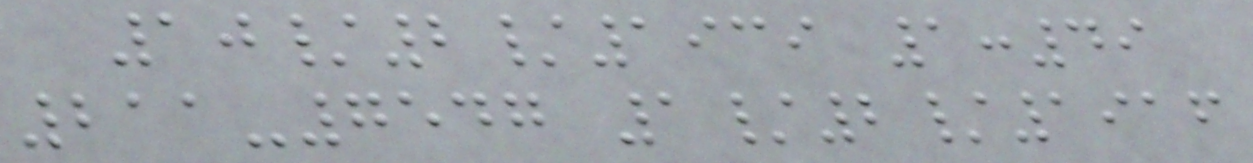10/2/1939 1:49
211-7547 1/2/1916
